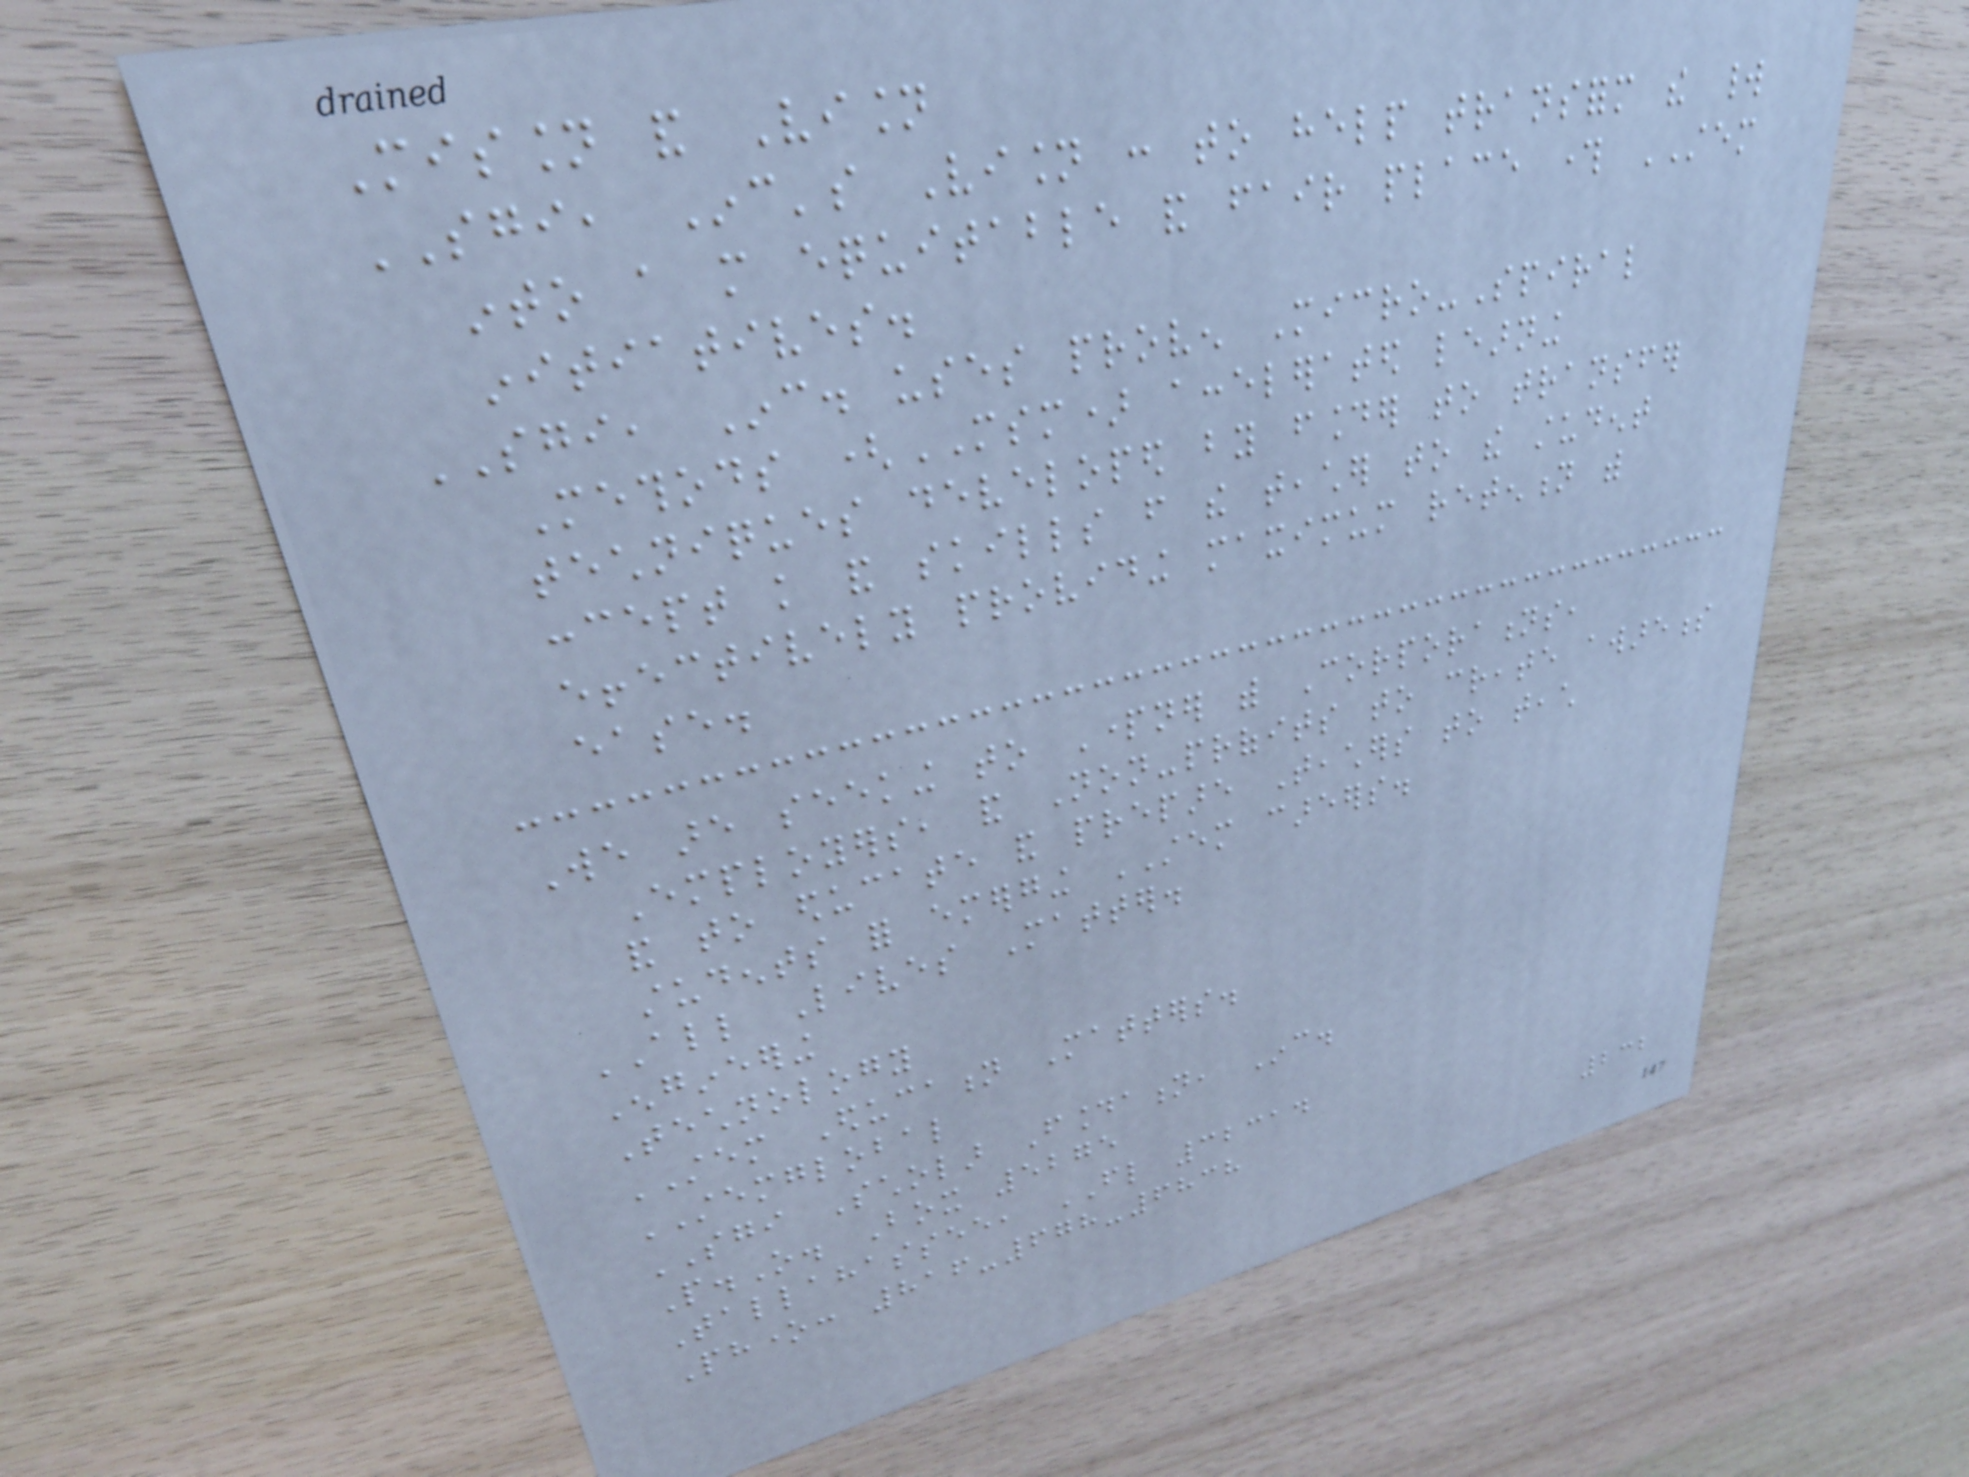Mission and Vision
SGI, Inc's Vision : to help transform the world
into a more equitable and fair place through STEM
initiatives.
SGI, Inc. uses proven Micro-Spiral
Methods (MSM) accelerated learning
techniques developed by founder to transfer
concept knowledge and skills from the teacher to the student
effectively providing maximum retention with
ease.
We are seeking to Partner with Corporations,
Employers, and Non-profits to create awareness
and to educate and prepare Teachers to teach
students for emerging STEM careers.
ALL Lives Matter.
Engineering
Technology
STEM Education Matters.
STEMGLOBAL
SGI Scholar Foundation, Inc.
P.O. Box 5275
Tallahassee, FL 32314
Phone: 816-678-6838
232
